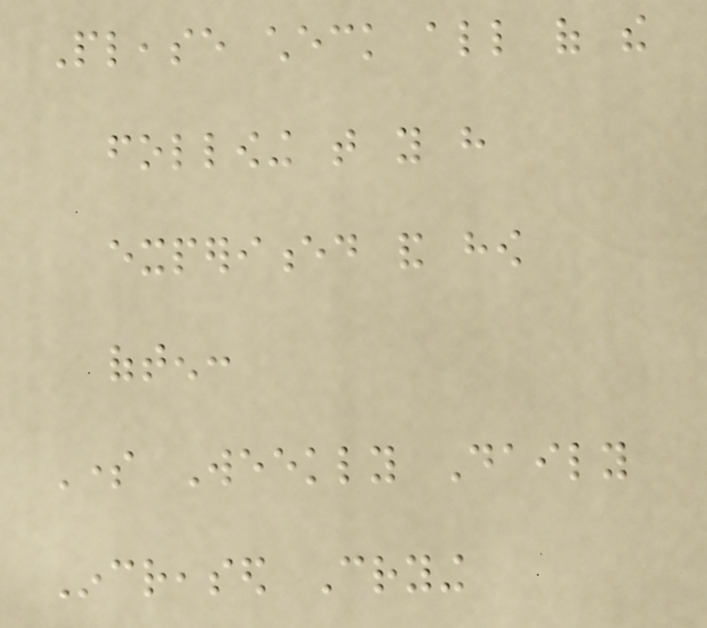Please check all of the
following that you have
experienced and how
often:
Some Weekly Daily
Increased Crying
